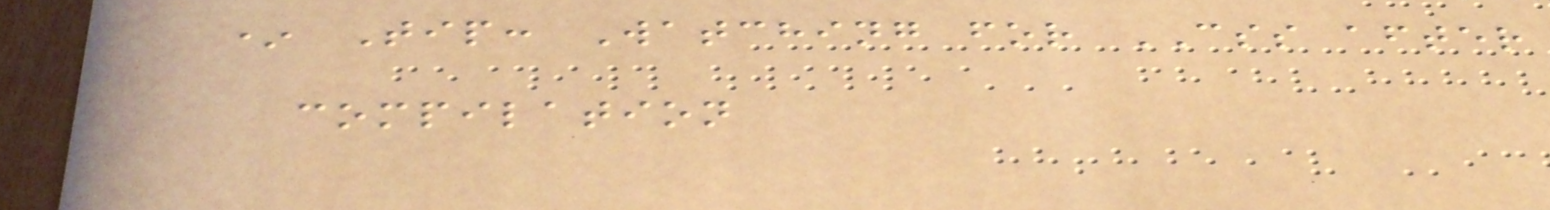* Tip: Watching for CSS after
compilation
